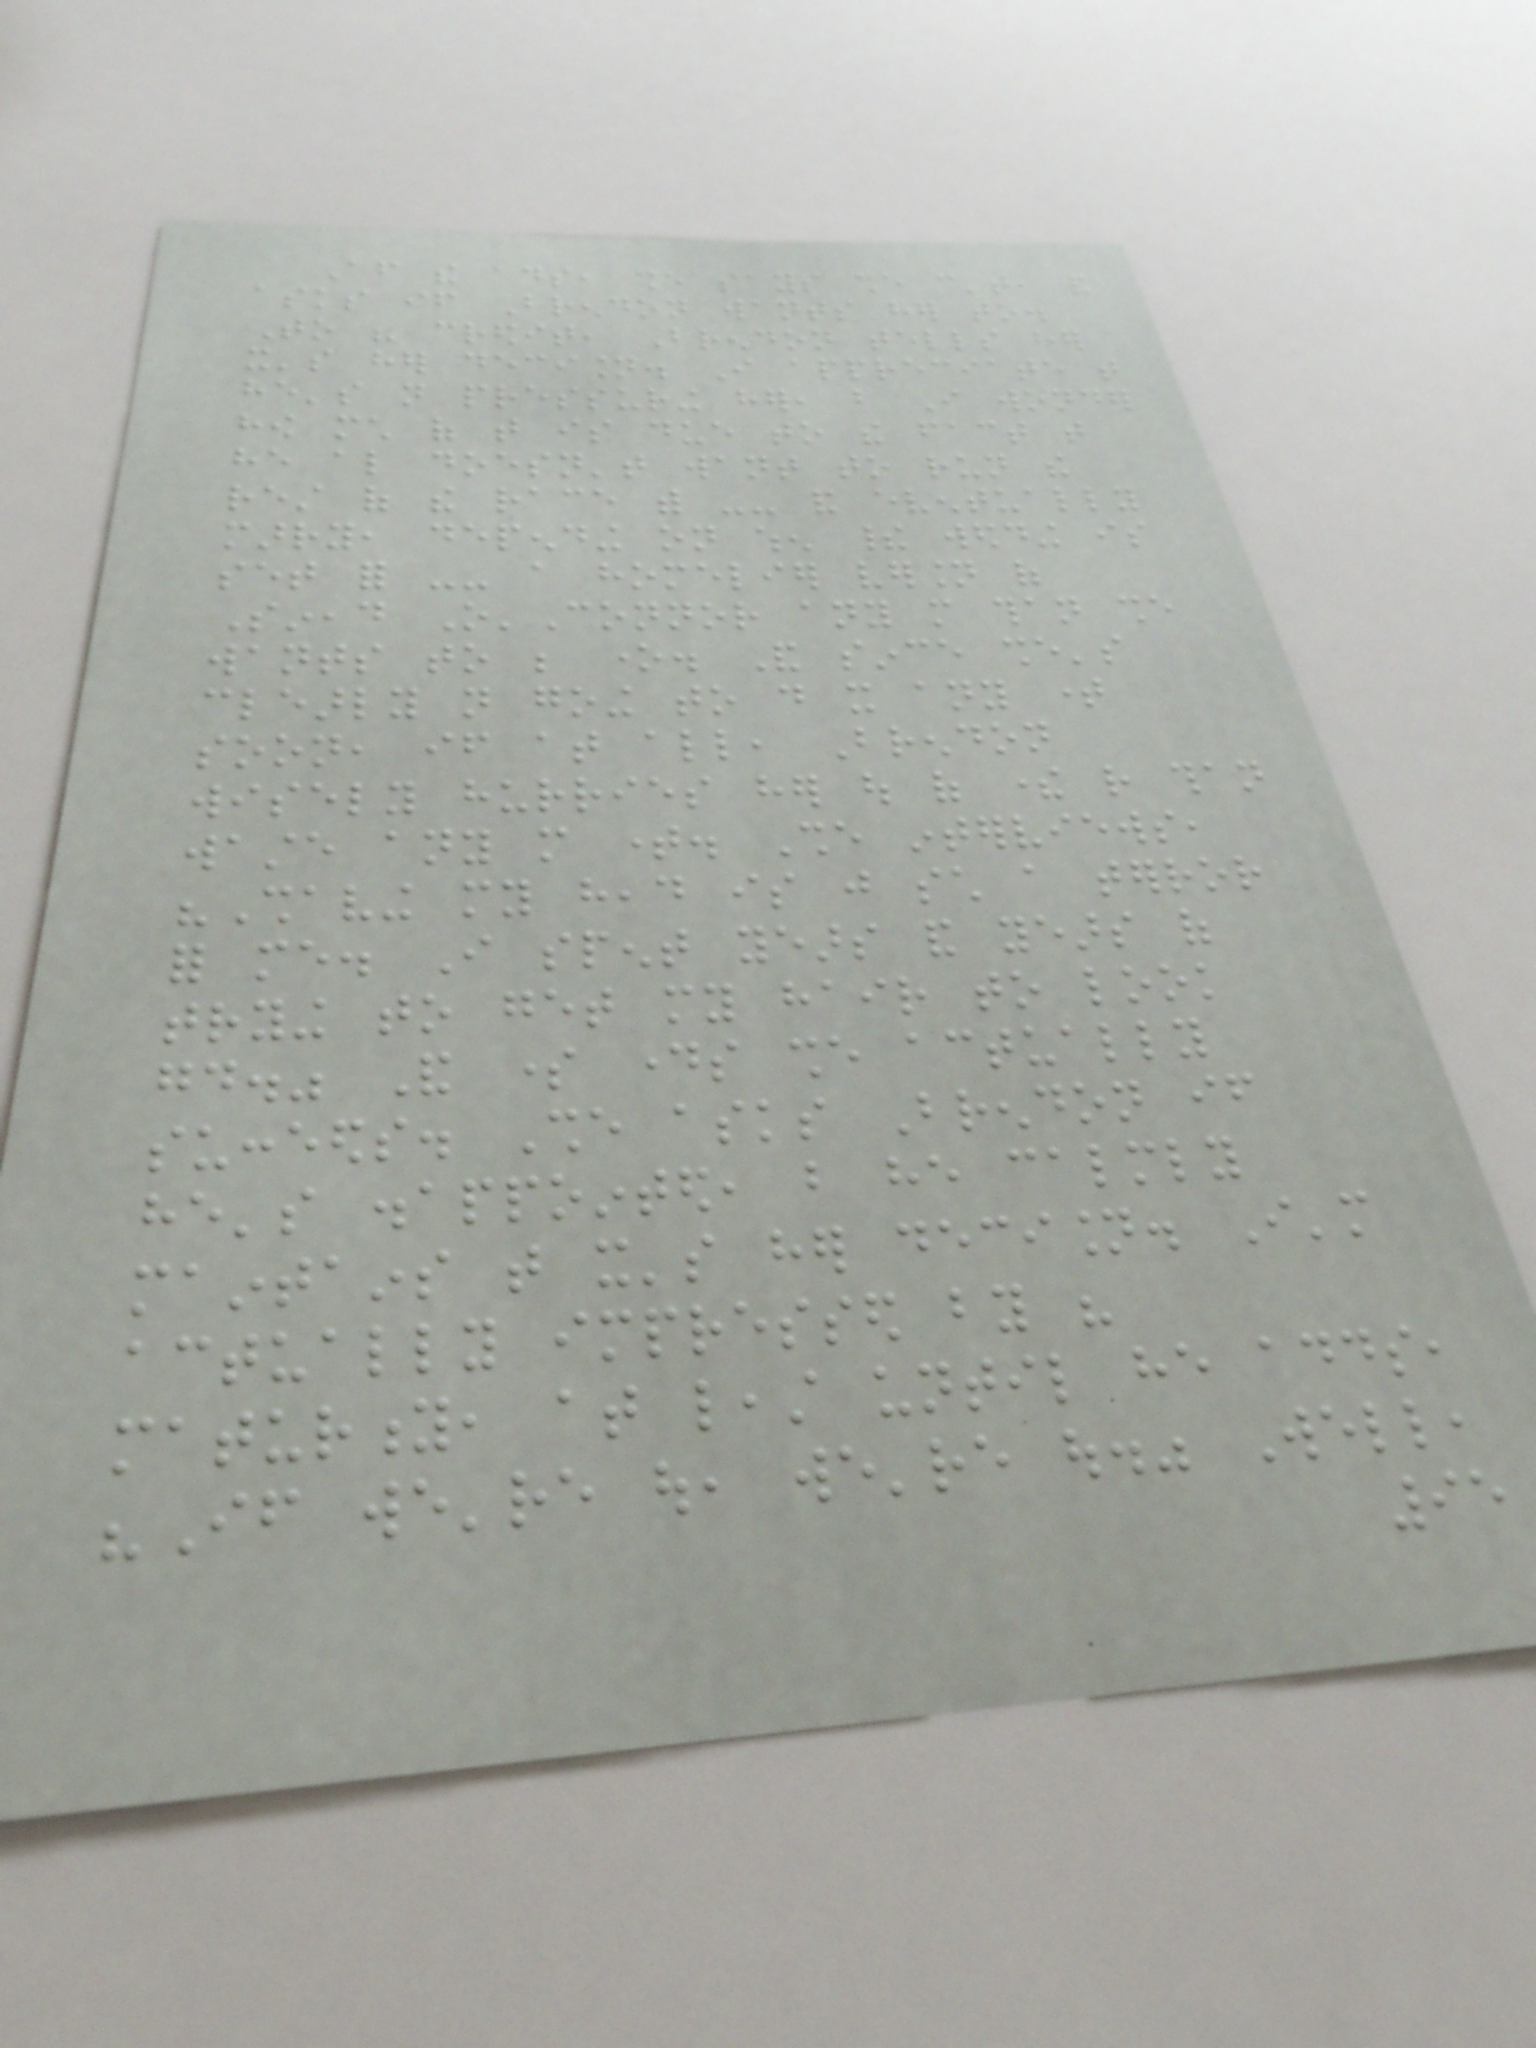After the ads, she says she can't, and
asks if Brendon wants her to.
To his credit, Brendon tells her
it's her decision. I appreciate that
he's not pressuring her, but I wonder
how much of that is due to the fact that
he also doesn't want to run the
rest of the race with -- and eventually
marry, depending on when their wedding is
set for -- a homelier version of
Sinead O'Connor any more than she
wants to be one. And since she's
clearly not going to do it any time
soon, if at all, Brendon
wisely hurries her out of there rather than
waste any more time. She interviews,
"Shaving my head is just such a terror
for me. I spent years and years of
trying to get my hair to look
good." And some days she actually
succeeds. She asks Brendon if
he's disappointed, but he calmly
maintains that it's her decision. I'm
actually impressed by his
maturity, at least until he adds,
"If we're out, we're out." Well,
95
